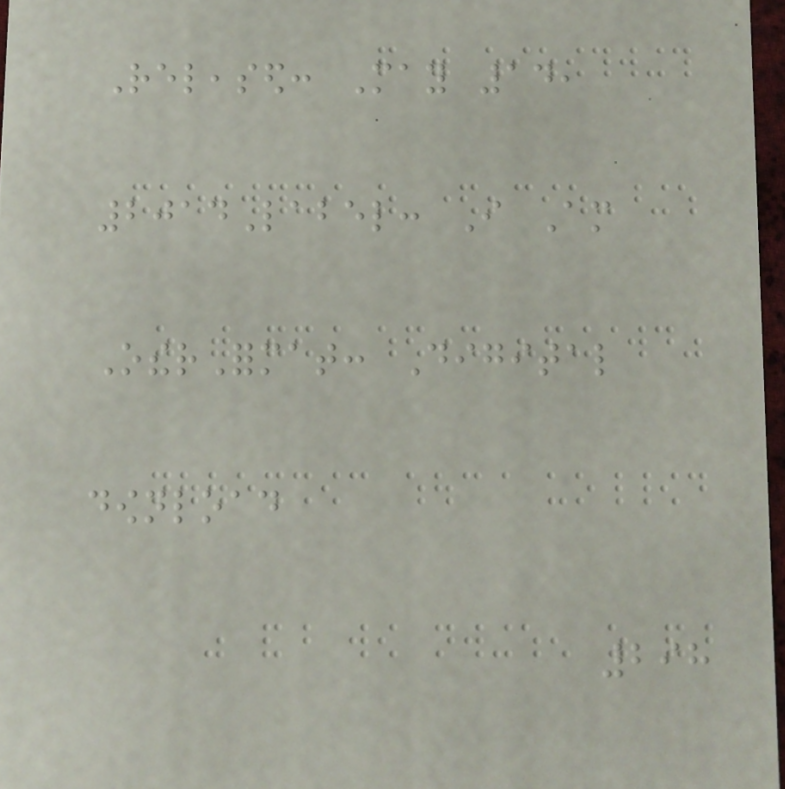Released: May 14,
2014Label: I Am
OtherFormat: Digital
download
298
